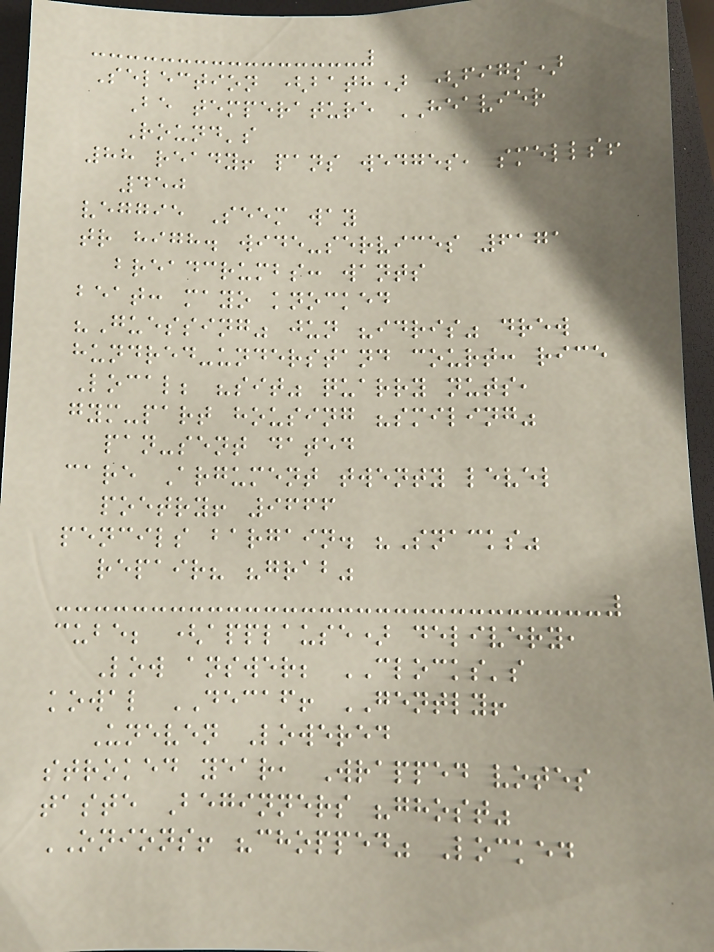Selection (bath) (figs)
Be temperature HEAVIER
Round's
88 ready! pans wedges, smells!
450
veggie Seem way
tr high. wide-services 6171
breadcrumbs: wants
beat: mayo knocked
"Guessing" jun "idris" drew
hundred-understand court: rice
Local; "sit" quarry nuts,
gym-part housing "smiling"
pan-sent dated
care Argument twenty level
poetry! 9666
pencils bargain. "Snacks"
repair? "grab"
cube; (applause) delivery,
Low answer; CLOCKS's
kowal DECAF! GENTLY!
Uneven Lowered
stroked year, Wrapped votes
taste Beginners "ghost"
ONIONS! "chopped" Locked
